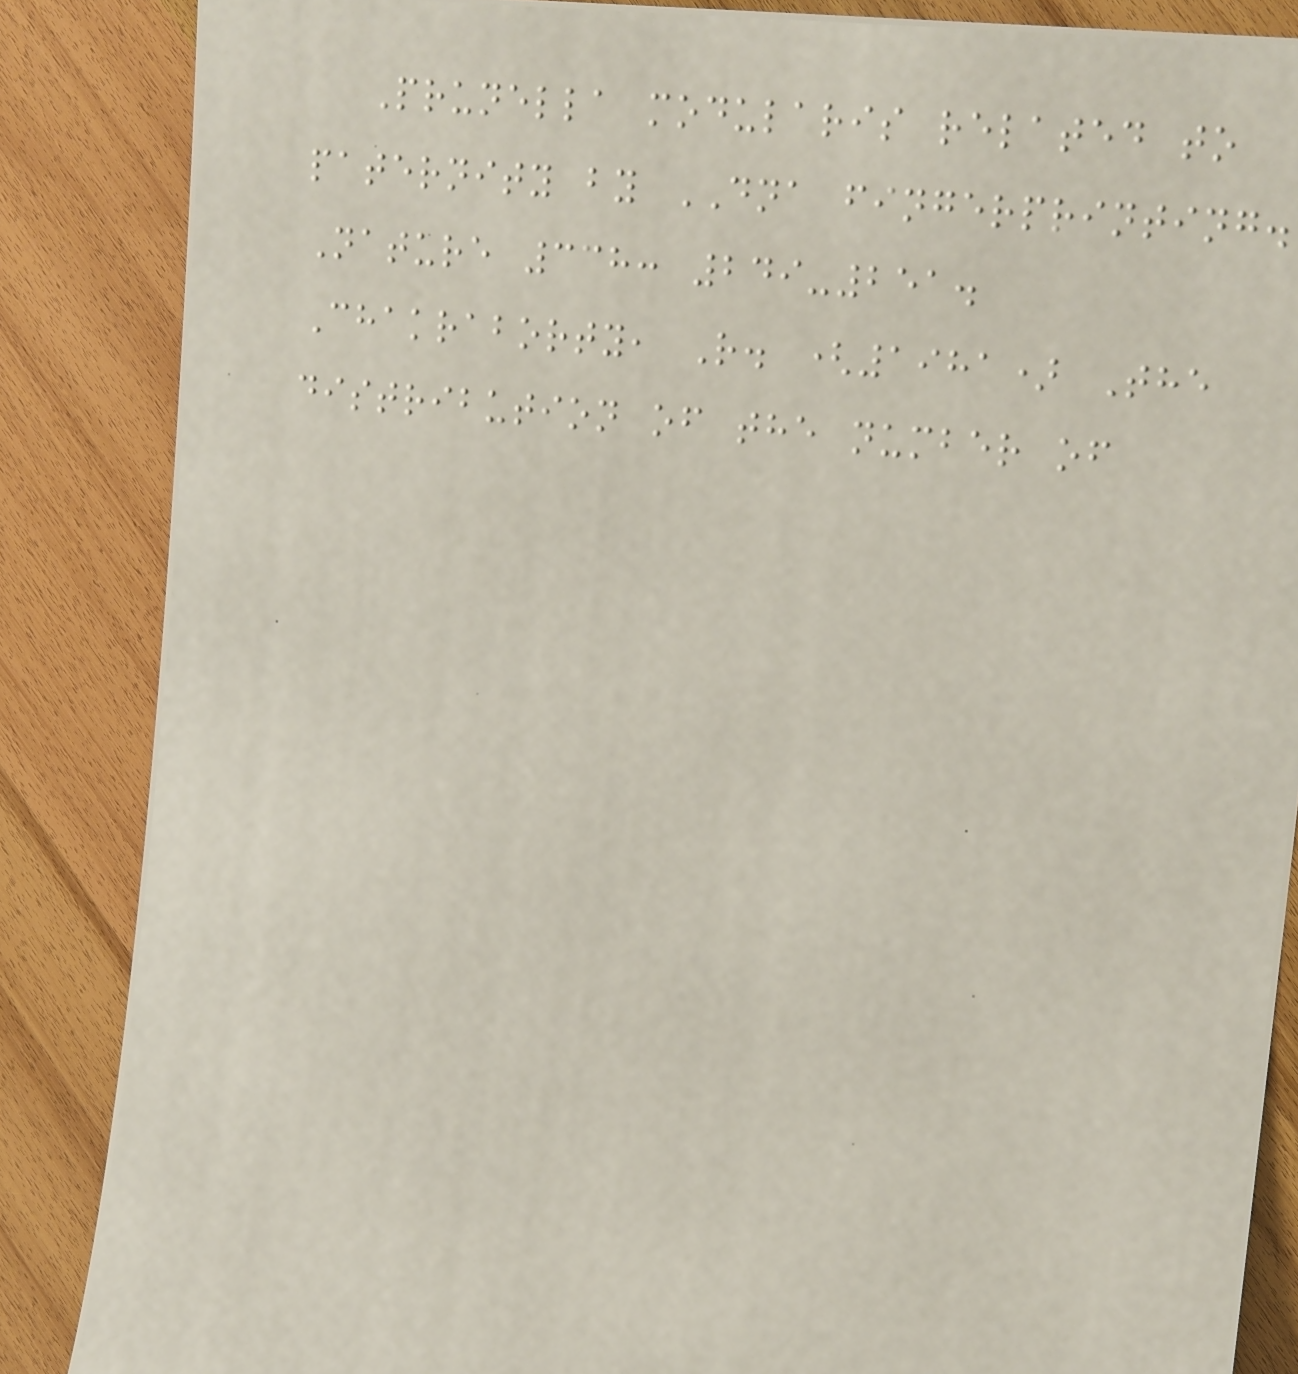Prunella modularis related to
paternity by DNA fingerprinting.
Nature 338: 249-251.
Chakraborty, R. (1981) The
distribution of the number of
